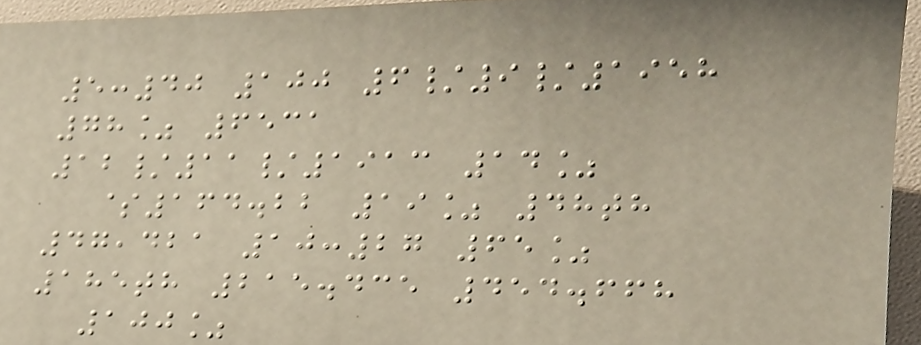5:40 100 6/9/1958
78% 6531
12/11/1913 14%
$164.22 19% 48th
47,421 10:27 65%
185th 215.435 454.668
100%
